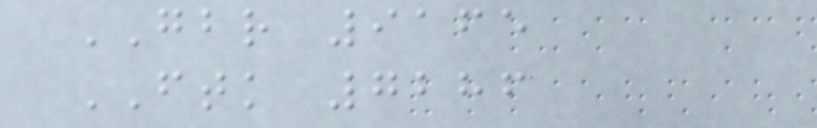GBR 9165
FTK 7286
